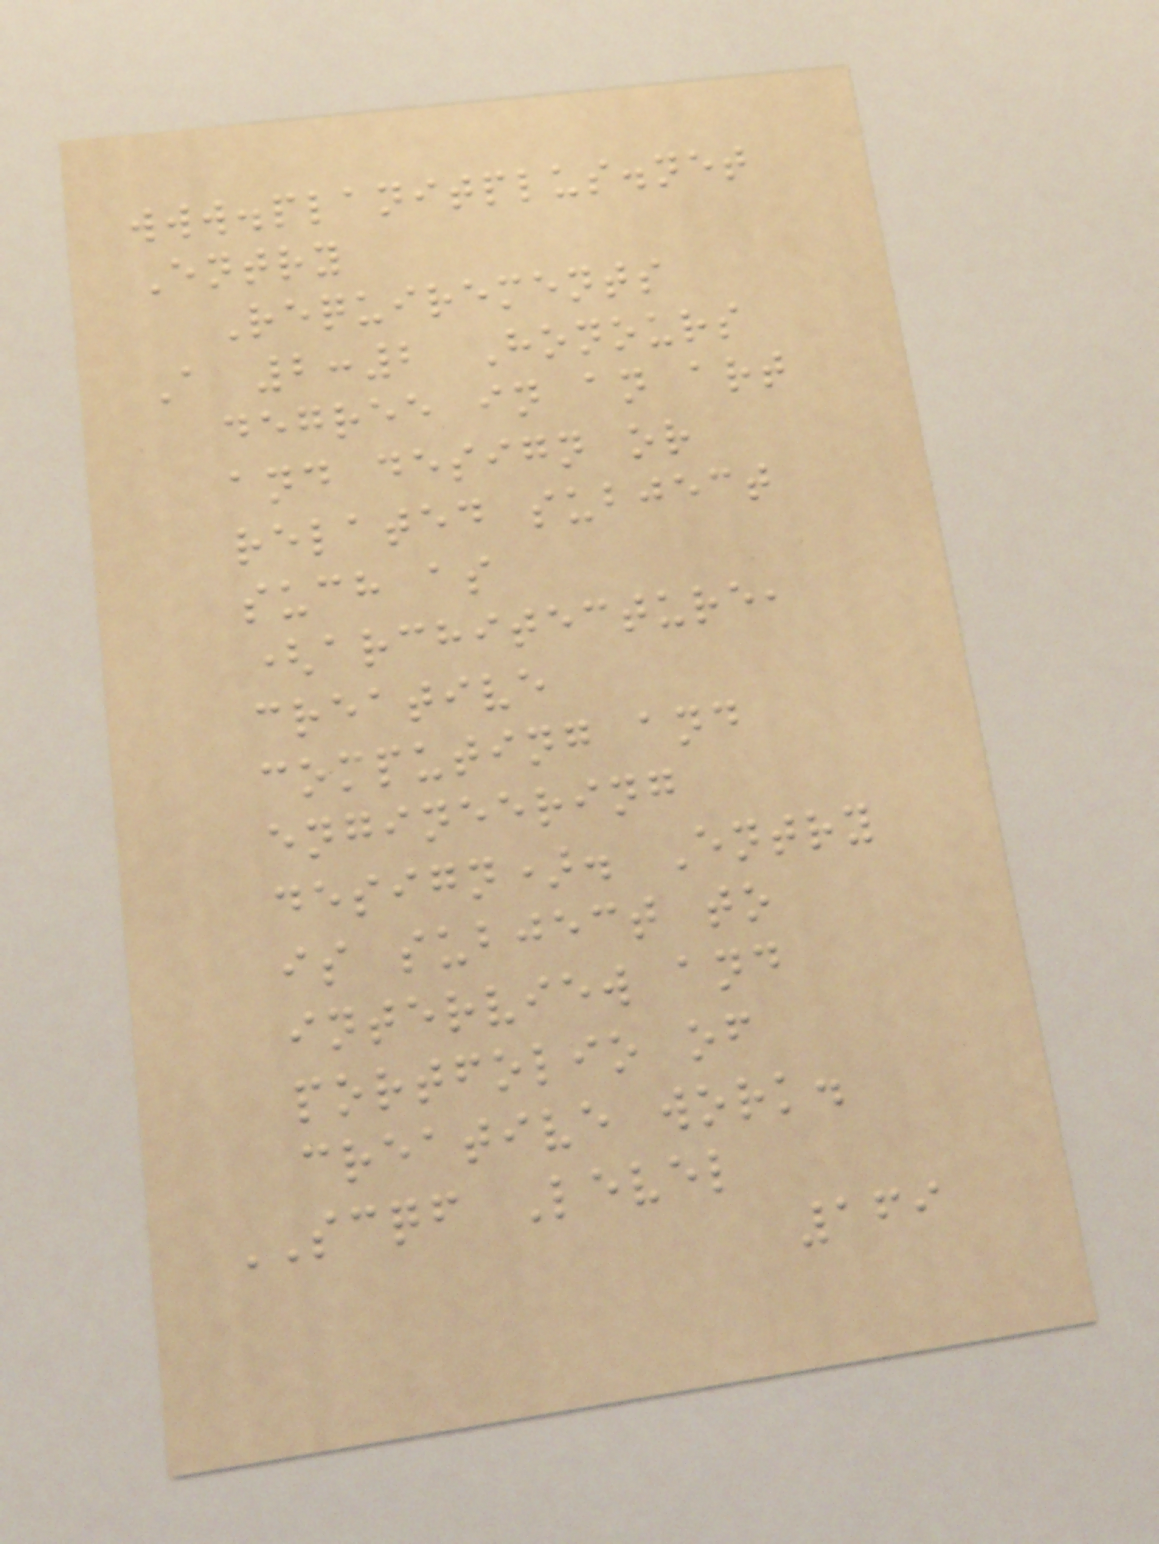www.planitplus.net
Entry
Requirements
A 2:2 Honours
degree in an art
and design or
related subject
such as
(architecture,
creative
computing and
engineering
design). Entry
is subject to
interview and
portfolio of
creative work.
SCQF Level
169
